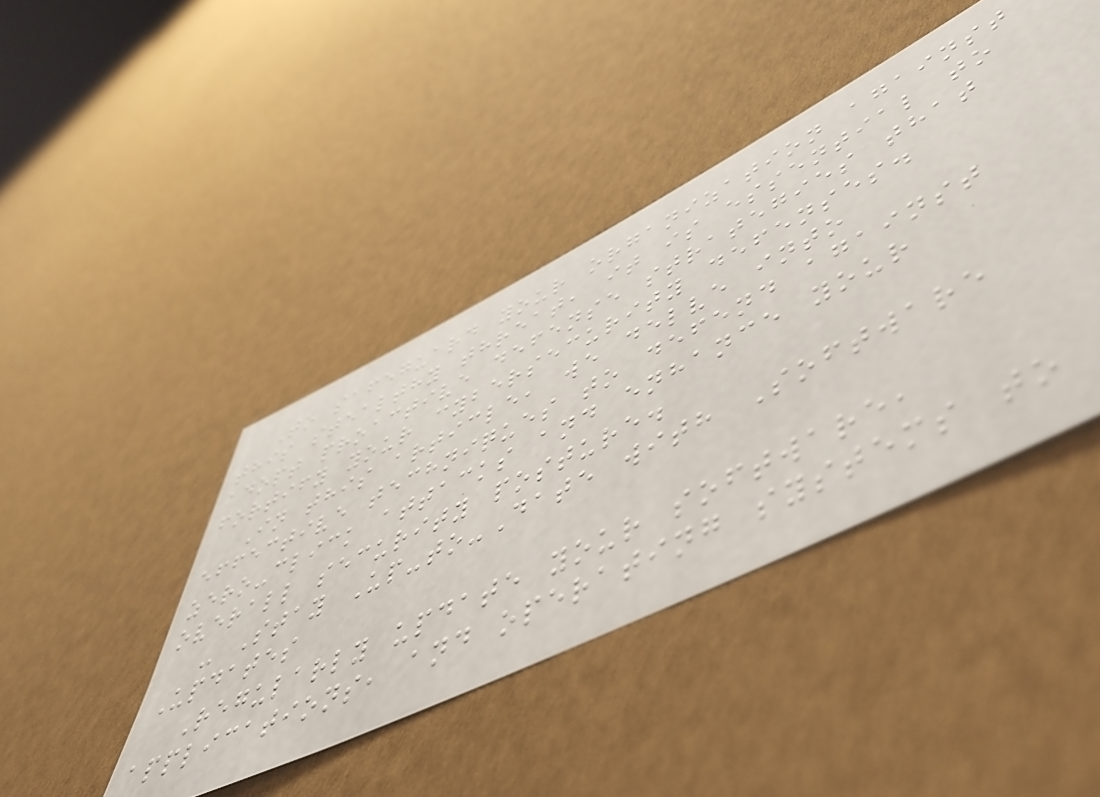To safeguard your organization against
this stealthy threat, it is essential to
adopt proactive defense strategies that
fortify your cybersecurity defenses.
In this article, we delve into
effective techniques to defend against
zero-click attacks and enhance your
overall security posture.
- Stay Up-to-Date with Software
Updates
Regularly update your software,
applications, and operating systems to
